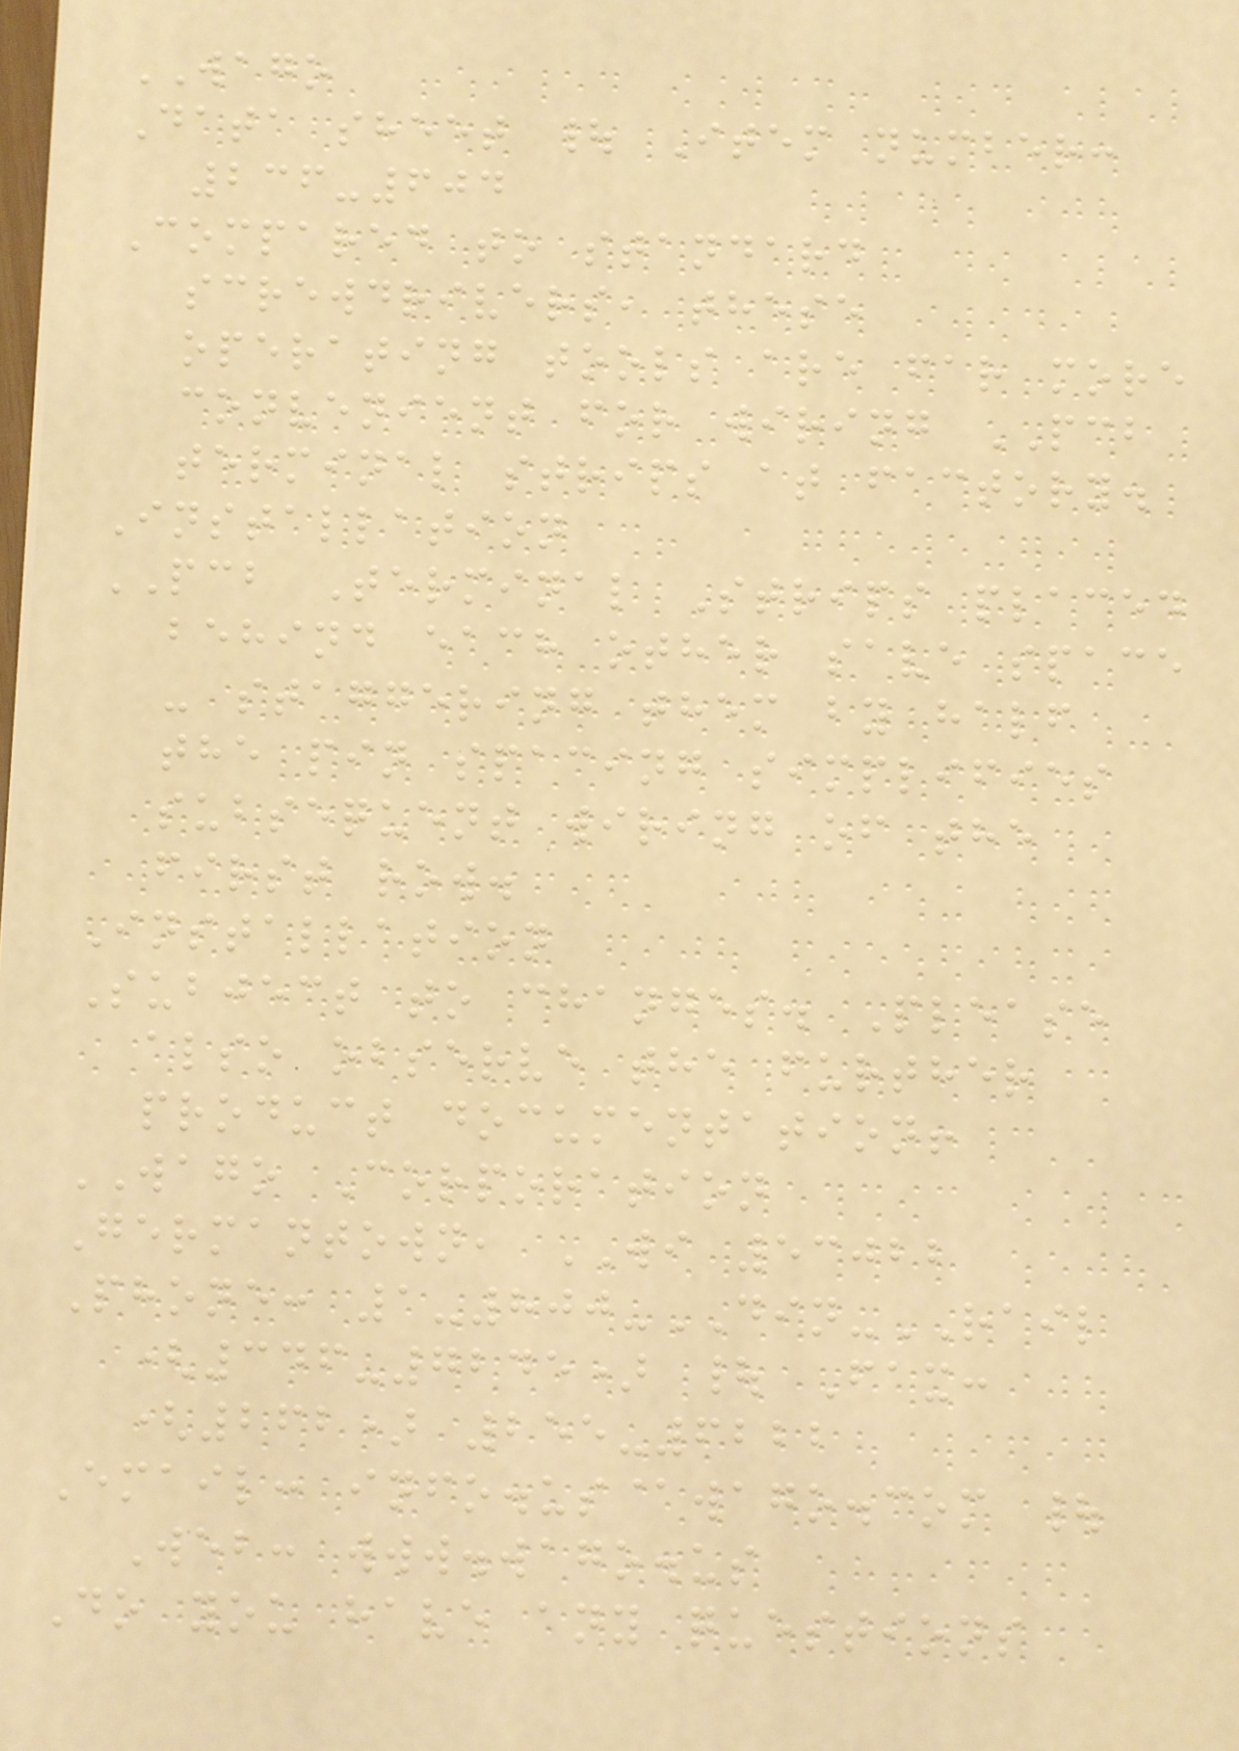WAGO
Data sheet | Item number:
236-604
Compared to standard
screwdrivers, these
operating tools are far more
convenient for wiring PCB
terminal strips at factory.
Installation
PCB Terminal Strips placed
behind each other save space
- staggering them by half
the pin spacing simplifies
subsequent wiring of the
first row.
Installation
Subject to changes. Please
also observe the further
product documentation!
WAGO Corporation
Germantown, WI 53022
Phone: 1-800-DIN-RAIL
(346-7245) | Fax:
(262) 255-6222
Email: info.us@wago.com |
Web: www.wago.us
Do you have any questions
